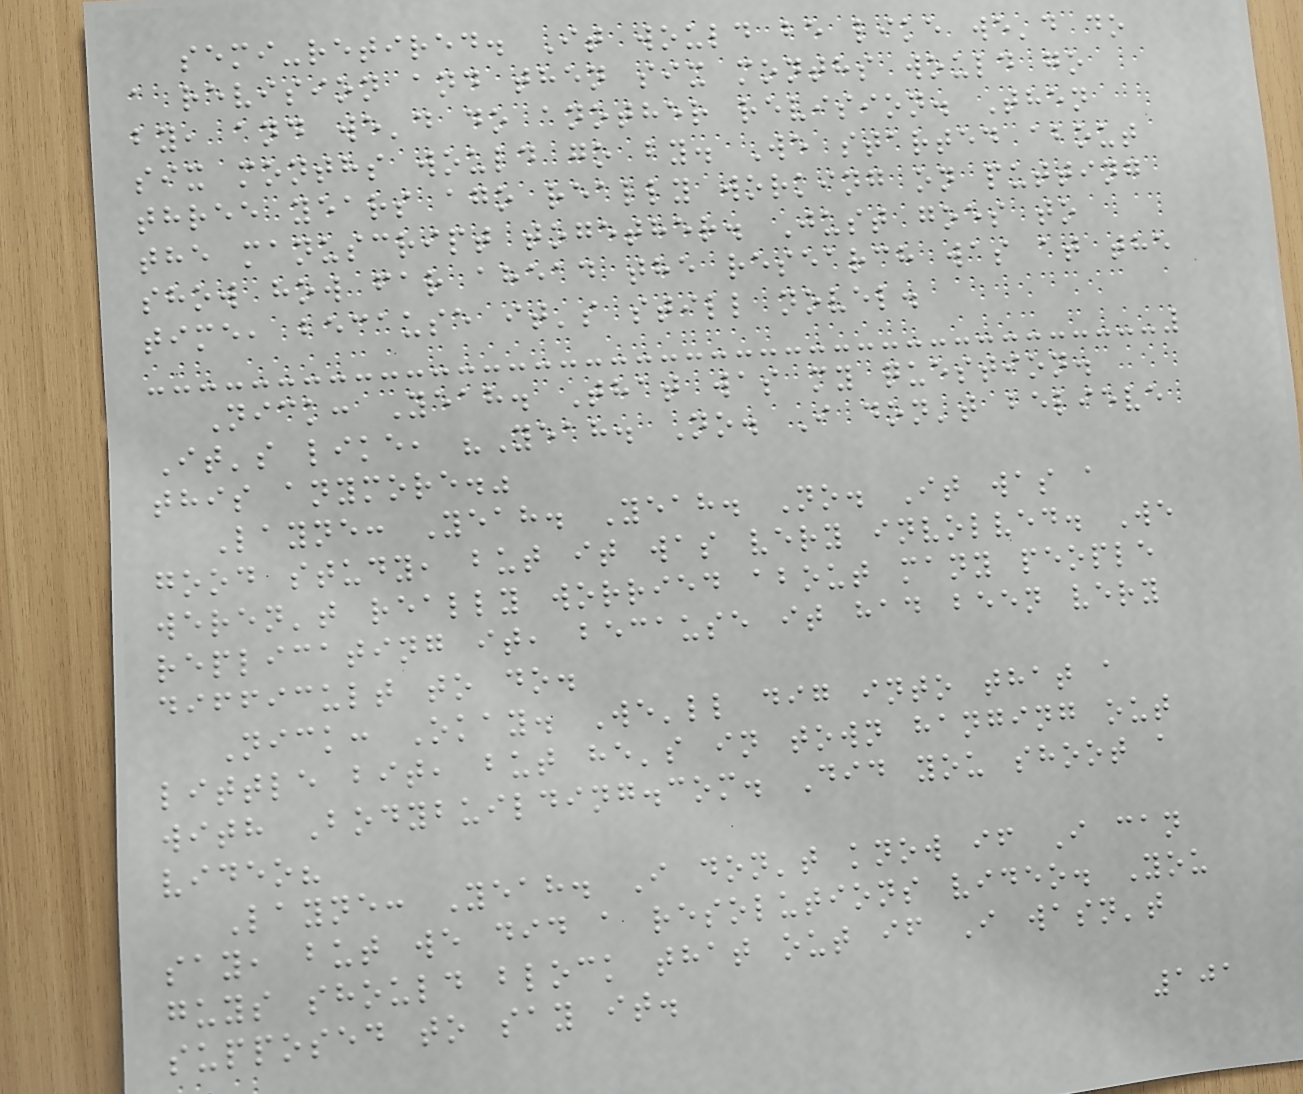semi-retired. It would be like we'd do
a revision and then six months would go
by, and we'd do another revision. Then
six months would go by. We started about
three years ago really working on putting
the manuscript together. Just goes to
show how far ahead the research was at the
time, because it's still novel.
Nick: Yeah. That was my question.
It's like, "Yeah. No. I don't believe
this anymore."
Layne: Yeah. Yeah. No. It was a
good study, but it was very involved. We
weren't really worried about many people
replicating it, because it had been very
difficult to do.
Nick: Okay. We'll dig into that a
little bit, but he's in town hanging out
with Bodybuilding.com. Did you shoot a
video?
Layne: Yeah. I don't know if I can
say, but we did a resolutions video. You
guys should block that out if I wasn't
supposed to say it.
101
